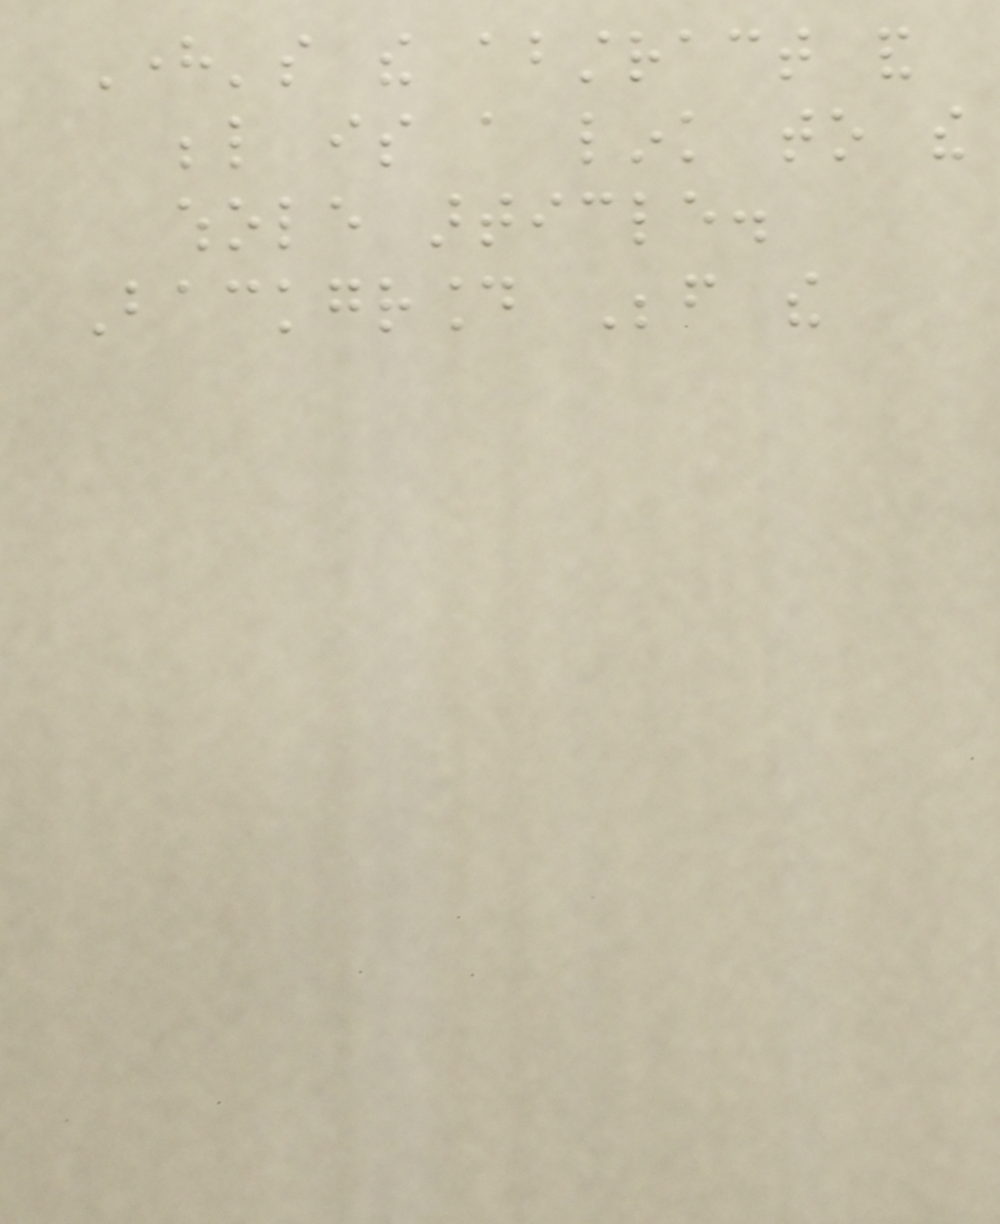Here's the abstract and
below is a link to the
whole article.
Background Before the
